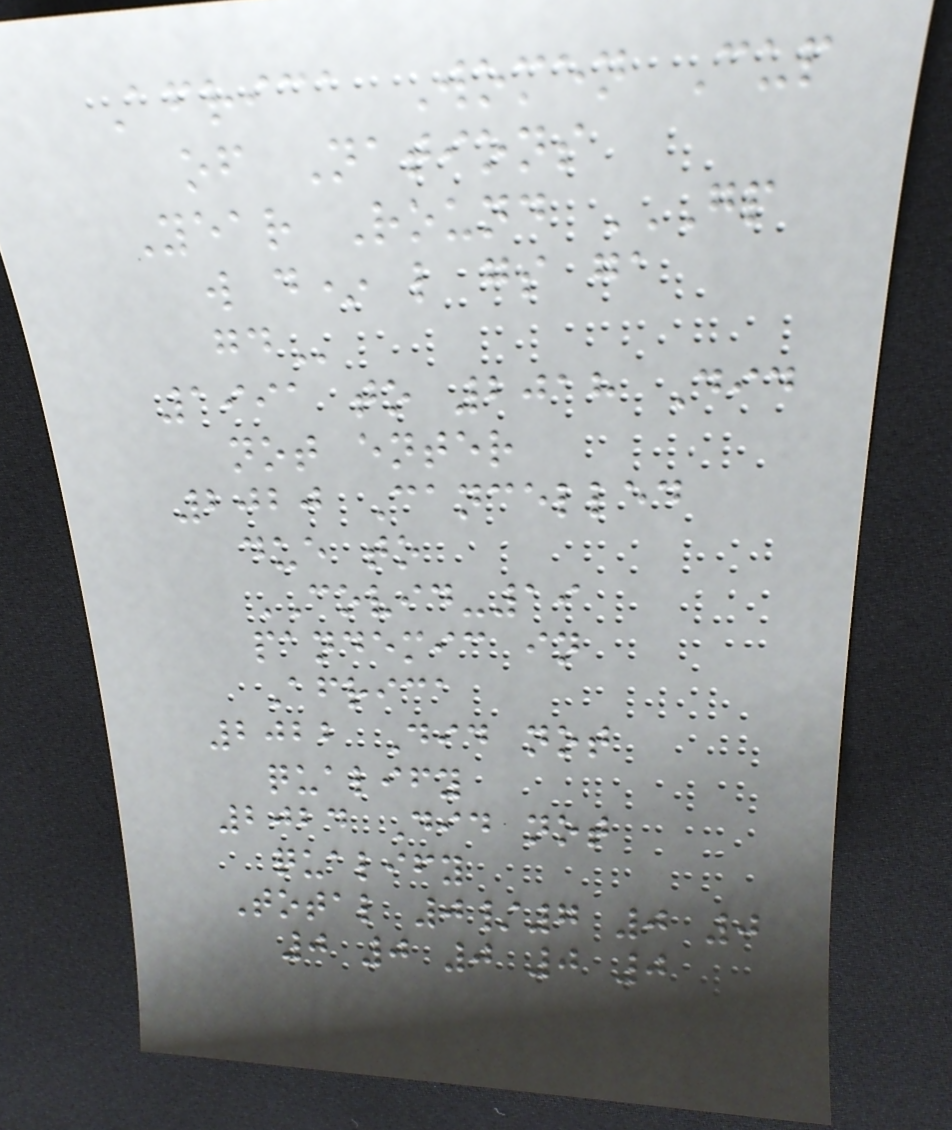Africa Women Cup
of Nations
Year Round GP
W D* L GS GA
GD
1991 to 2018 Did
not enter
2020 Cancelled
due to
COVID-19
pandemic in
Africa
2022 Did not
qualify
2024 Did not
qualify
Total 0/7 0 0
0 0 0 0 0
